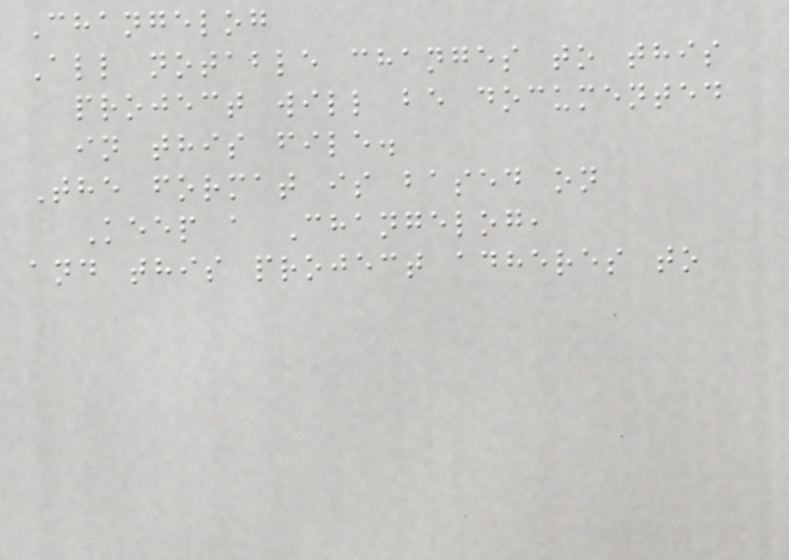Changelog
All notable changes to this
project will be documented
in this file.
The format is based on
Keep a Changelog,
and this project adheres to
